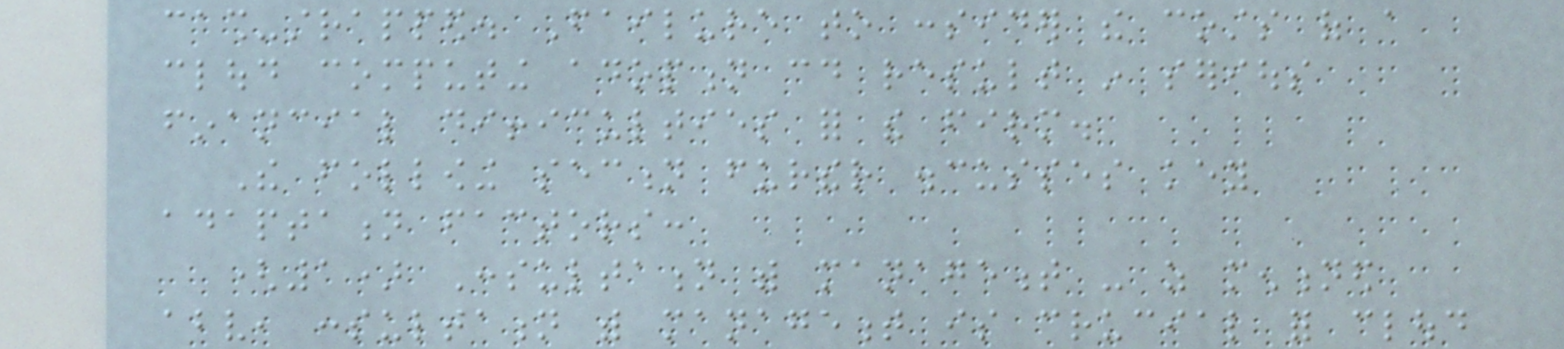cash-strapped. Failure to consider the costs of a
cloud computing adoption could result in serious
financial difficulties for the firm.
The following section further discusses key
adaptation factors:
(1) Consultation with management - as mentioned
above, consultation with management is crucial for cloud
